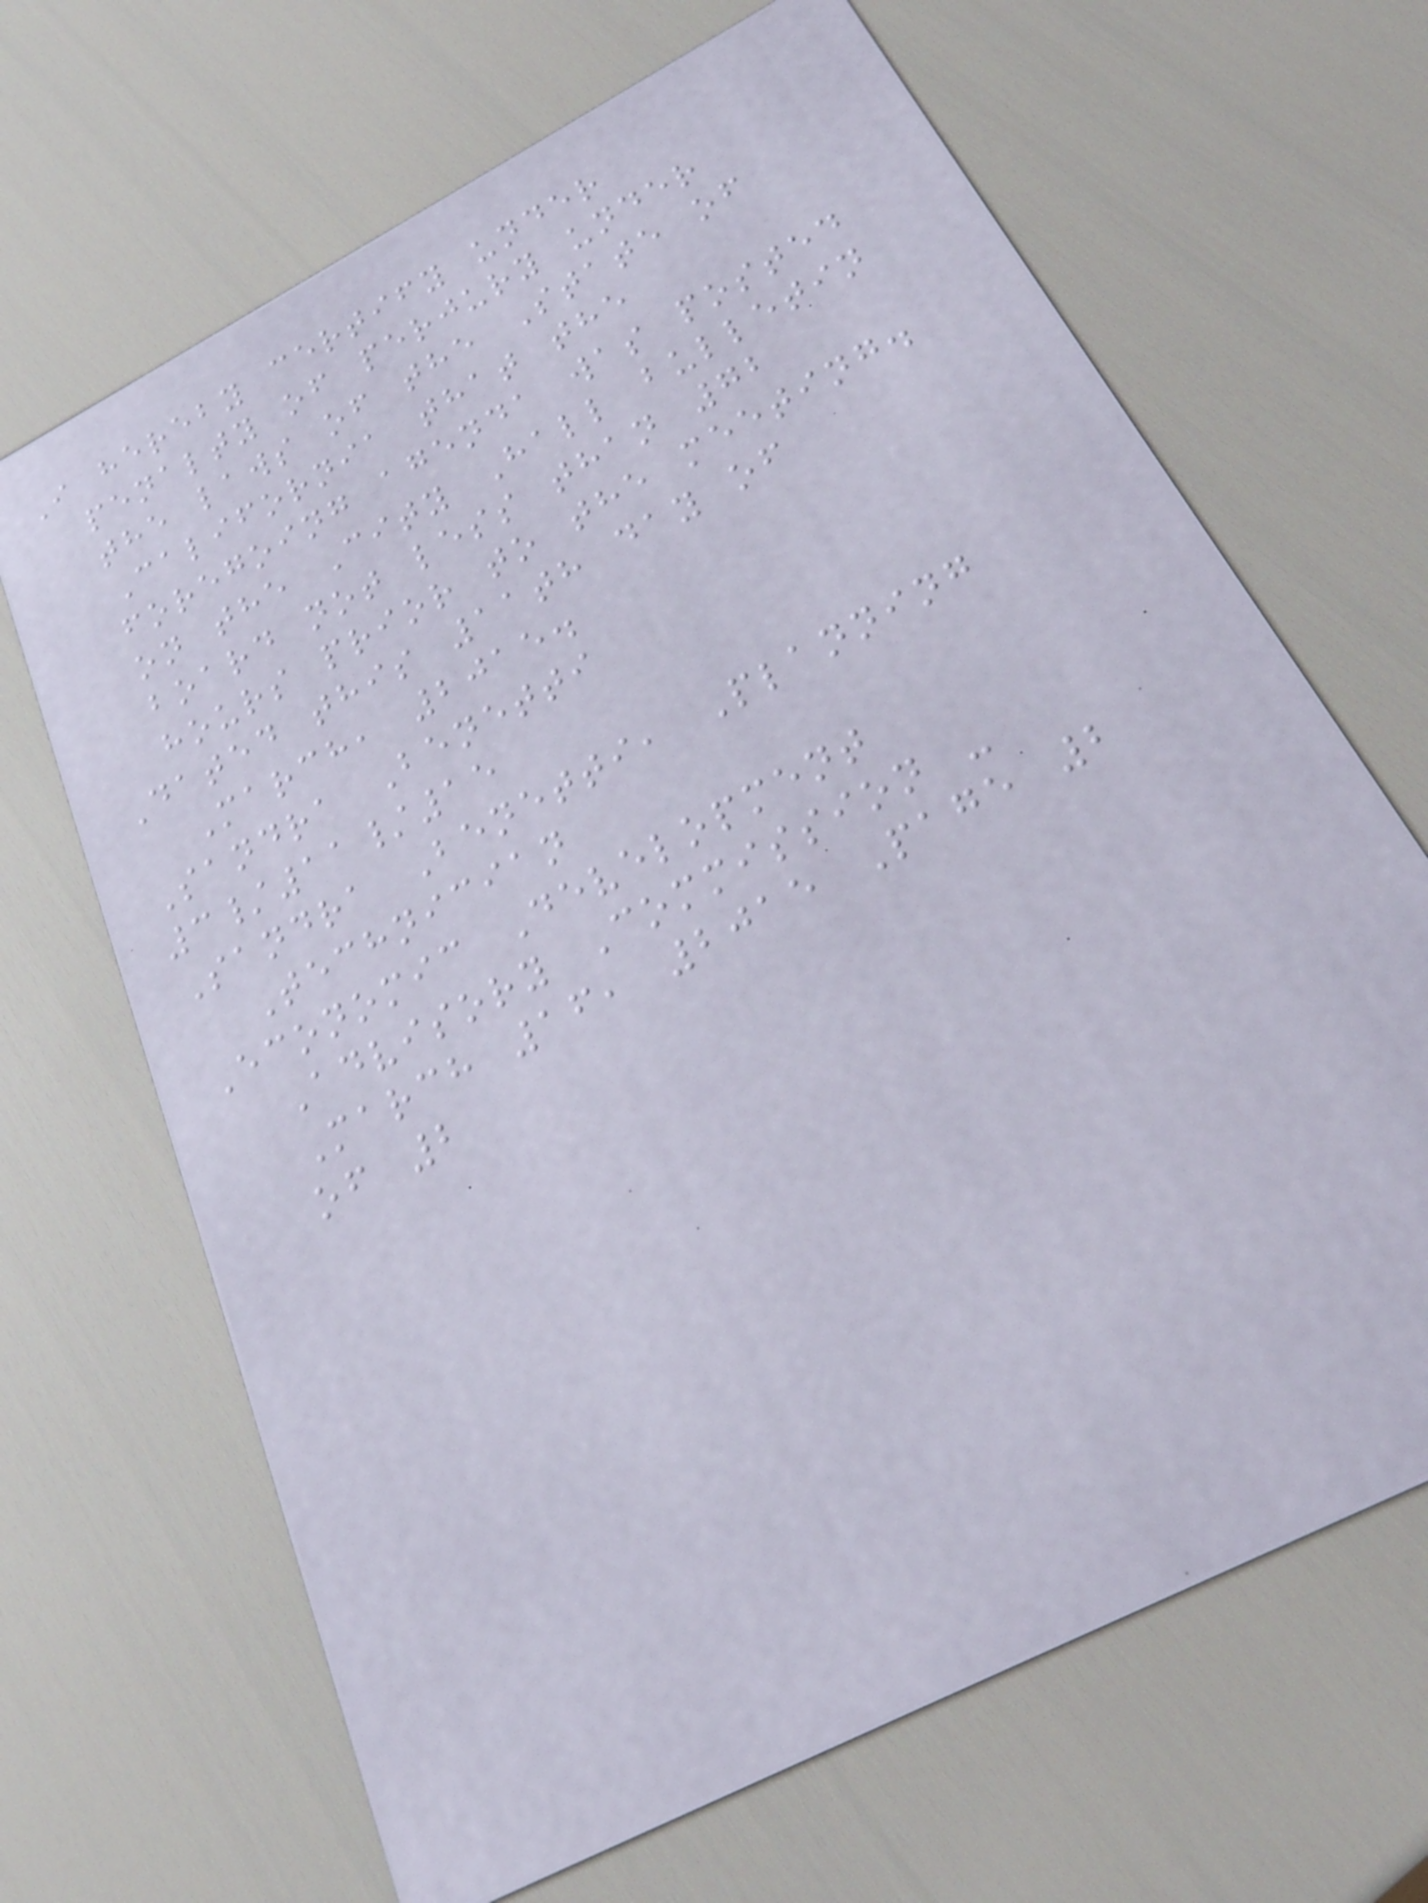I hereby certify under
penalty of perjury under
the laws of the State of
California that the
foregoing agenda was posted
on the City Hall bulletin
board not less than 72
hours prior to the meeting.
Dated this 11th day of
March, 2015.
Sandra Benetti
3/11/15
Sandra Benetti, Planning
Technician
Economic Development
Advisory Commission -
March 16, 2015 Page 2
of 2
